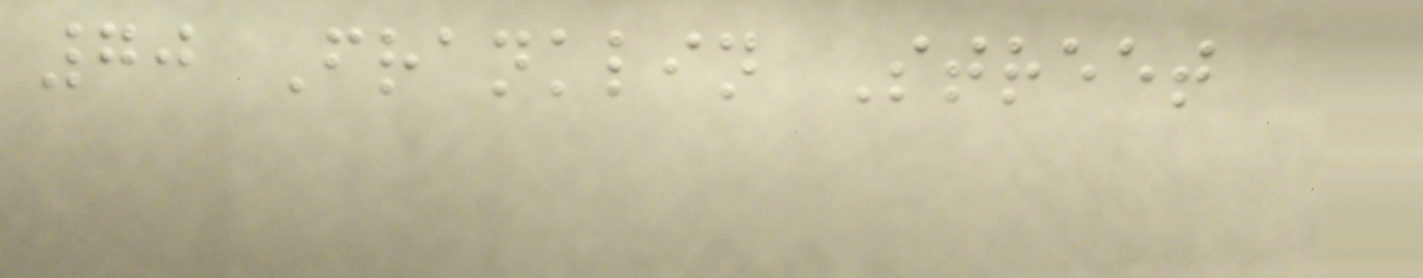70 Franklin Street
